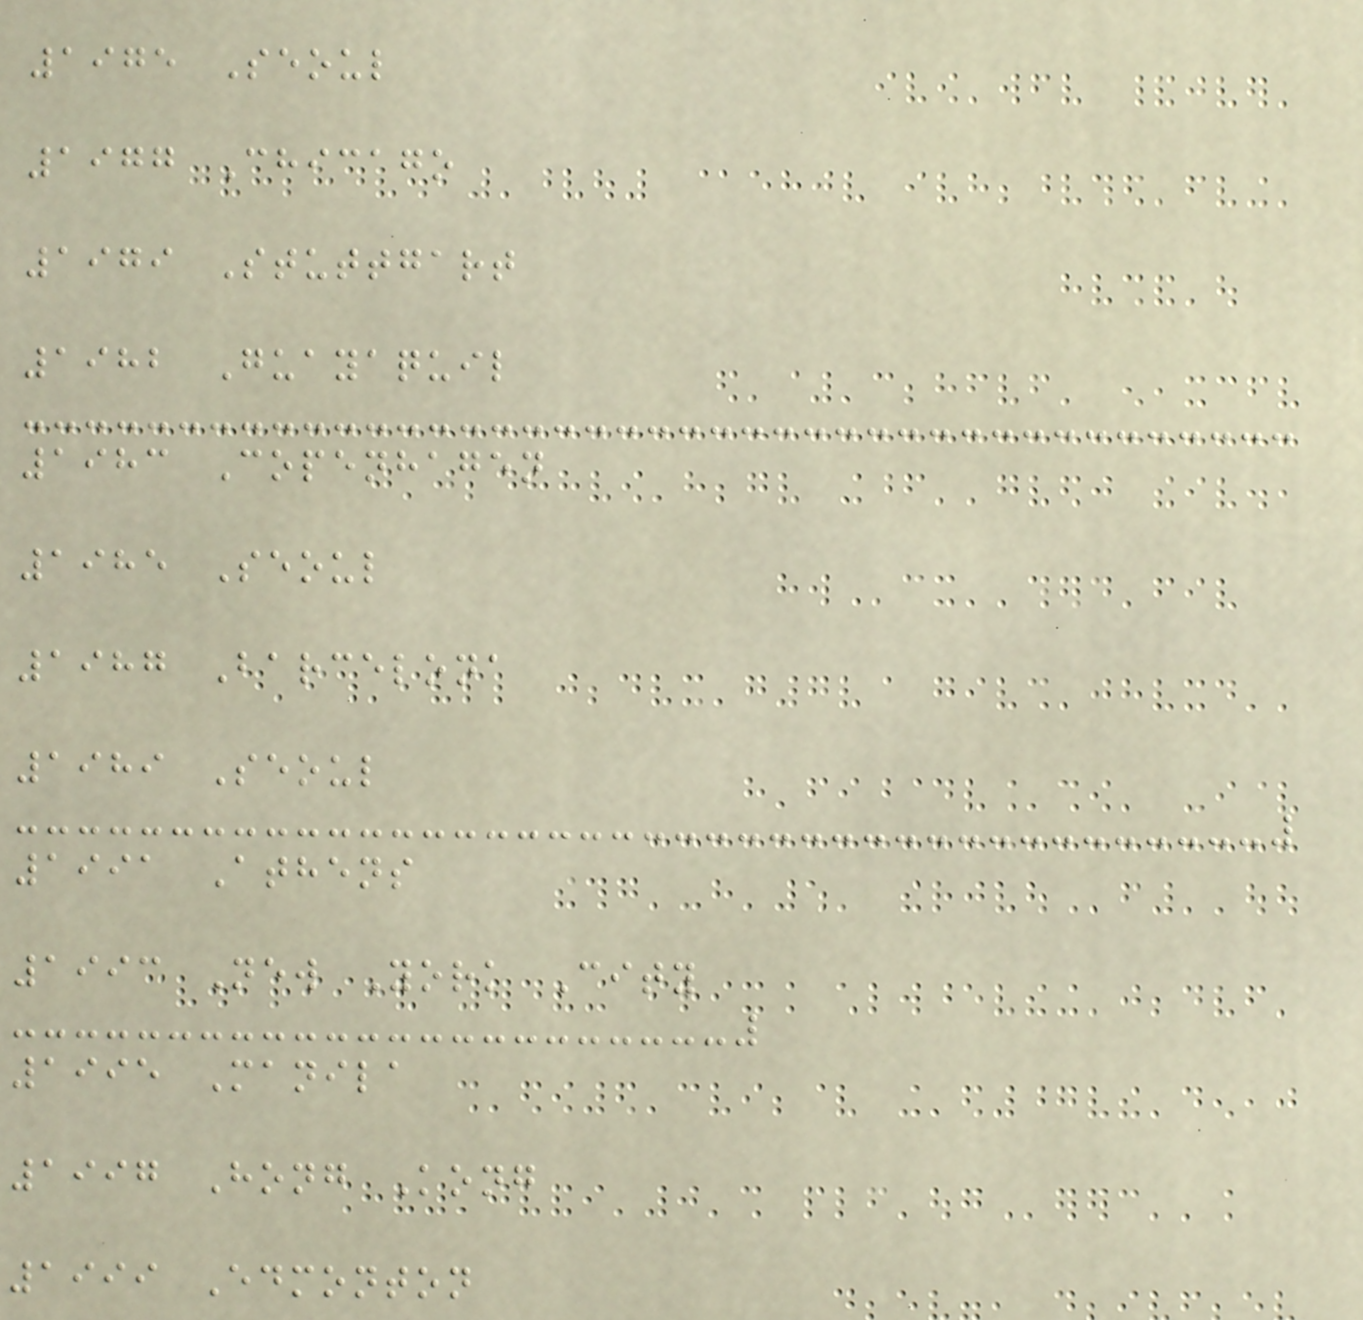1975 Seoul
1977 Chicago
1979 Stuttgart
1982 Guayaquil
1983 Copenhagen
1985 Seoul
1987 Barcelona
1989 Seoul
1991 Athens
1993 New York City
1995 Manila
1997 Hong Kong
1999 Edmonton
